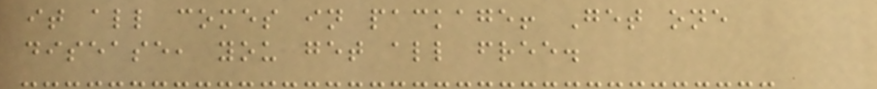it all comes in package! Get one
disease, you get all free.
